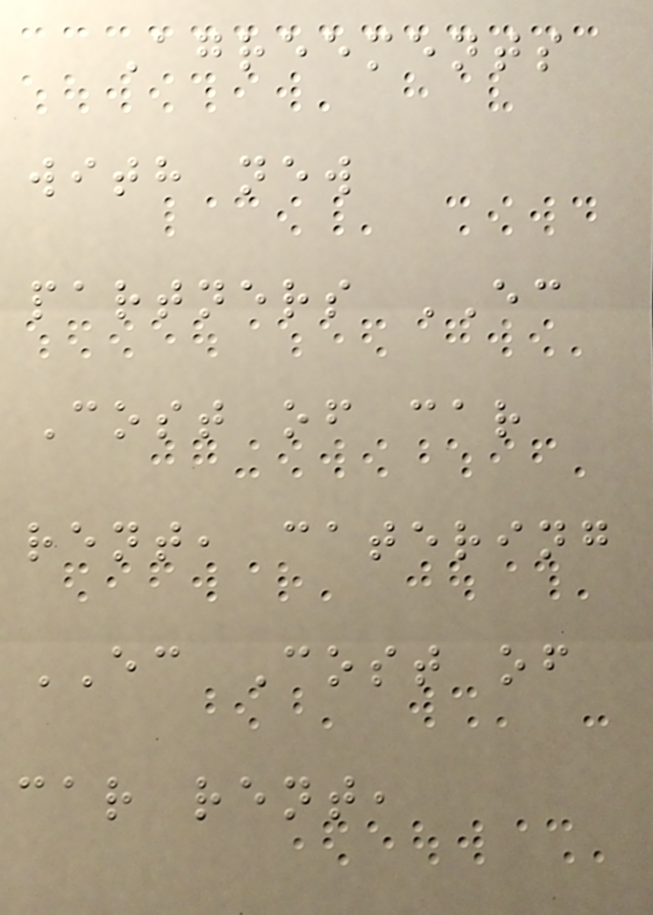Agreements
with new
partners EC
Cost of car
rent, catering
EC Cost of
car rent,
